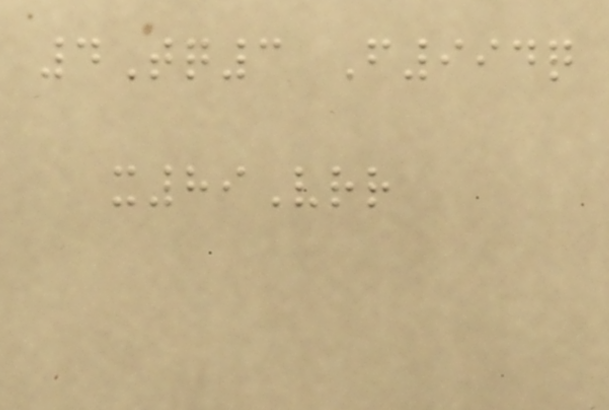4Tq3 F994q
x89Vrr
